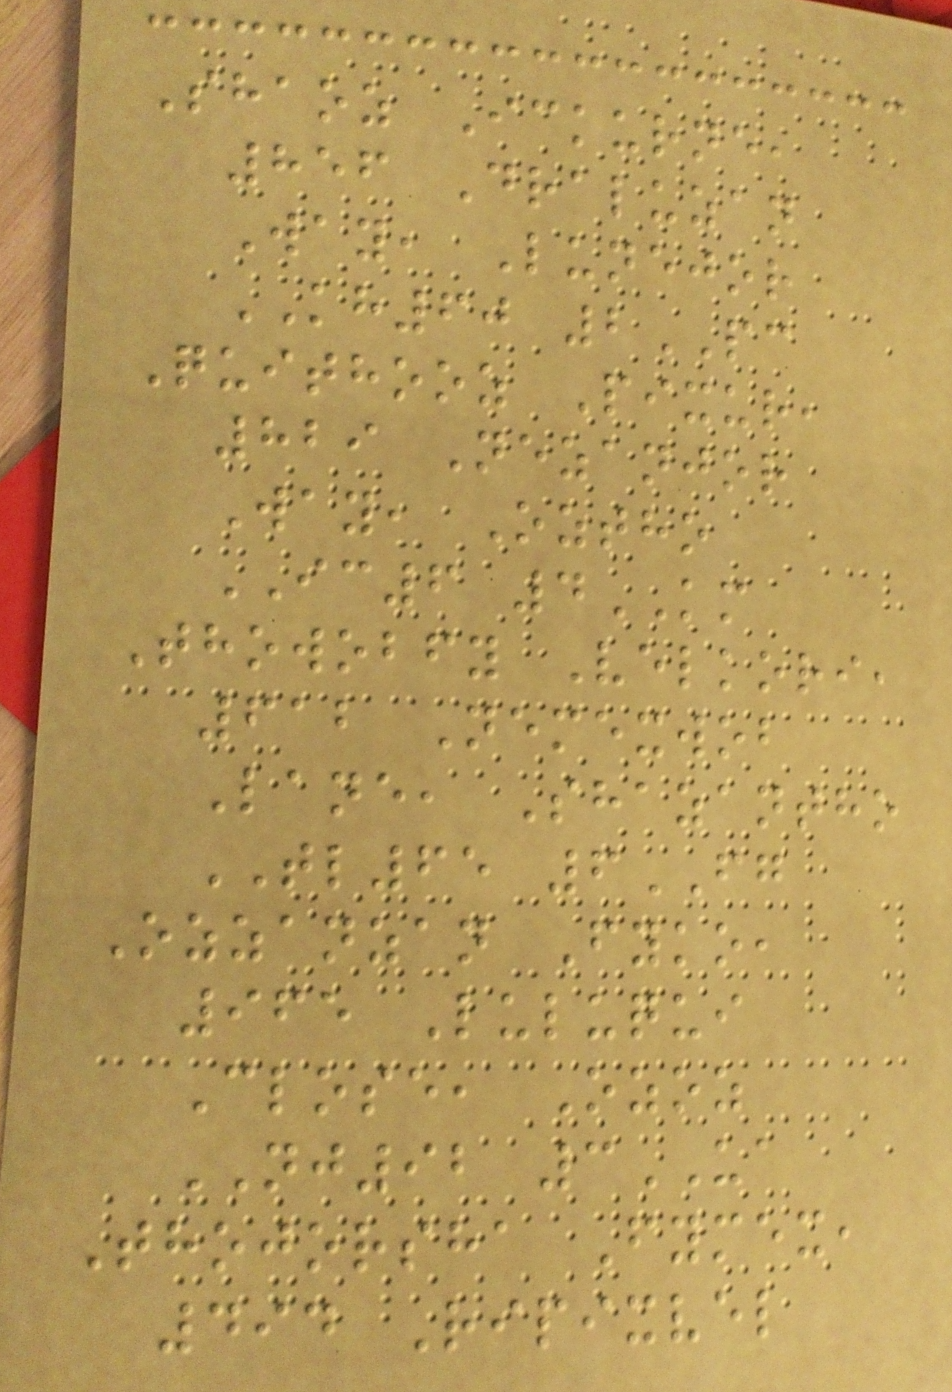Shaoz Ickurne,
856 Draluzan
Way, Lunejor
KH60 2PC
Quithooz Pixur,
829 Nezanjor
Way, Oztho
IC6 4KM
Thowobfy Velkori,
612 Nemexwob
Lane, Shazantho
TL65 6FG
Ozzanzan Fyko,
965 Luluqui
Close, Ozoz
NJ92 3UA
Thojorsha Fymex,
494 Ripixvel
